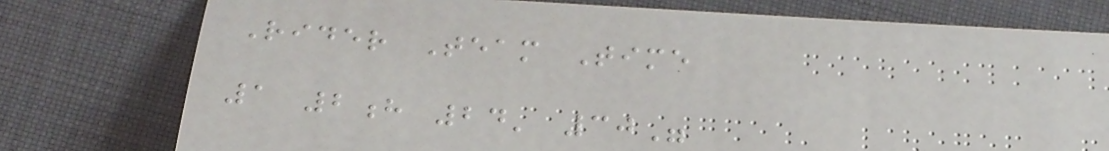Rider Team Time
1 2h 24' 30"
